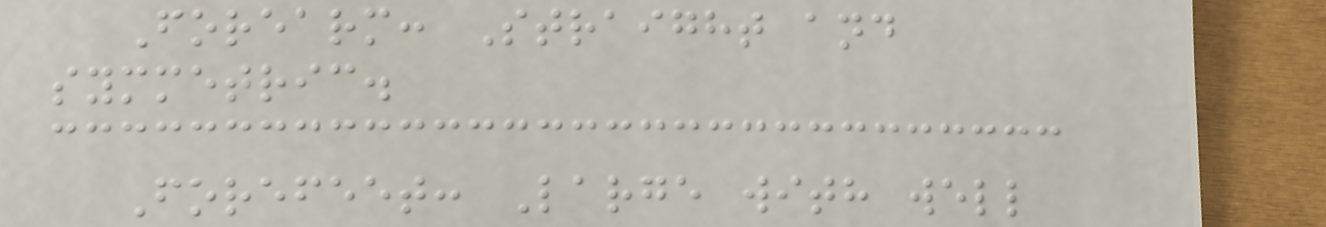Forearm: Straight and
symmetric.
Forefeet: Large with well
